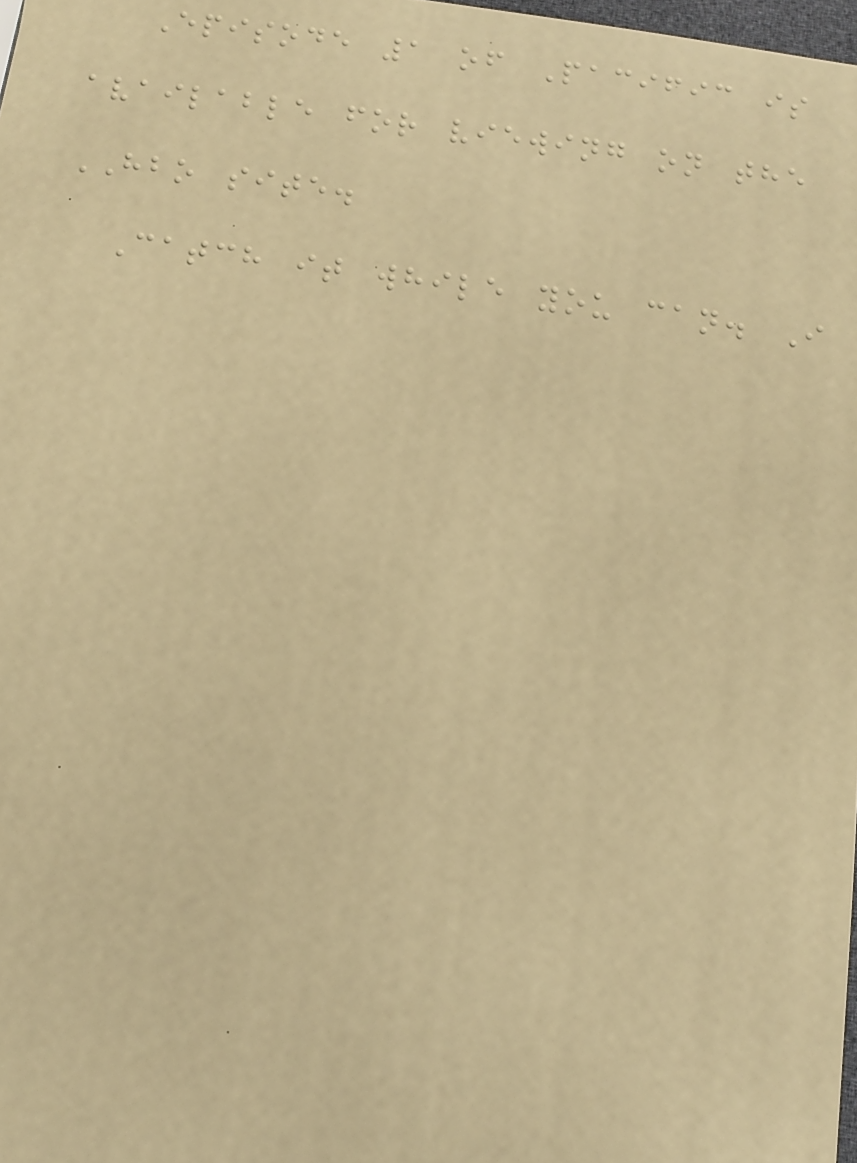Episode 1 of Pacific is
available for viewing on the
HBO site.
Catch it while you can. I
